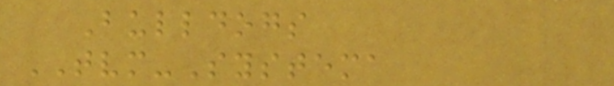Bulldogs
TVM-Systema
